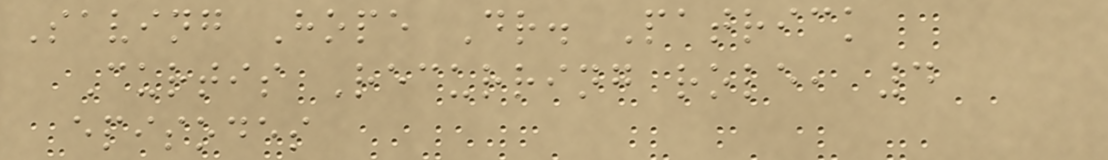Saving Hope Dr. Patrick
Curtis Recurring role, 4
episodes
